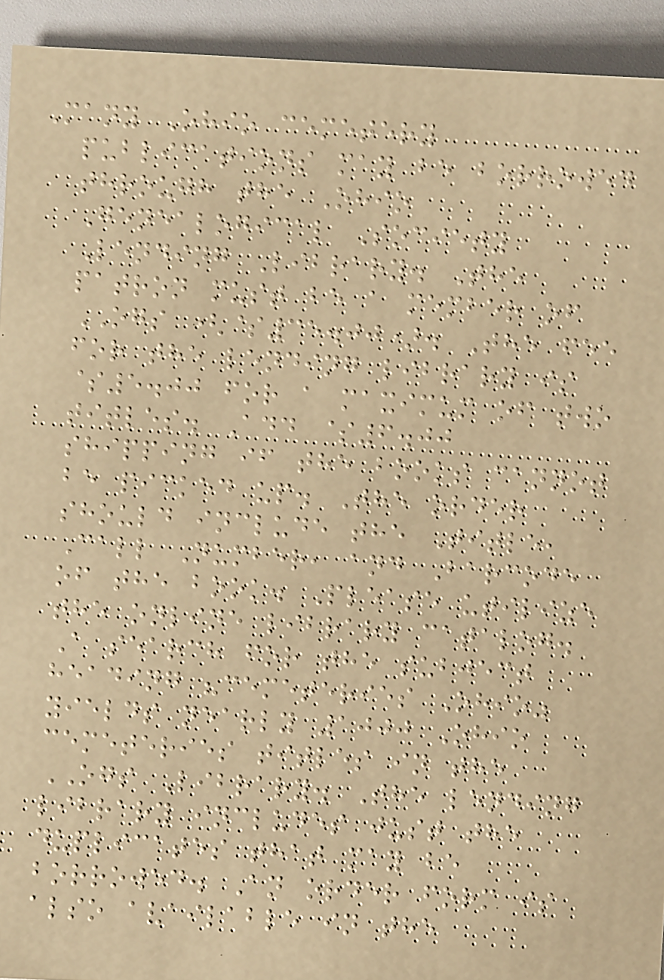Many Ohio cemetery
publications may be borrowed
through the Ohio
Genealogical Society
Lending Library. The
patron must be a member of
OGS ($35.00). The fee
for the lending library is
$5.00 for a maximum of two
titles. Add $6.00
shipping if the books cannot
be picked up. The order
should include the Title,
Call Number, and Barcode
of the book. Please utilize
the online library catalog.
A search for the subject
heading "cemeteries Ohio"
yields nearly 1000 Ohio
cemeteries titles in the
OGS Library. The lending
library includes just the
duplicates that may be
borrowed. An order form is
also available in the
